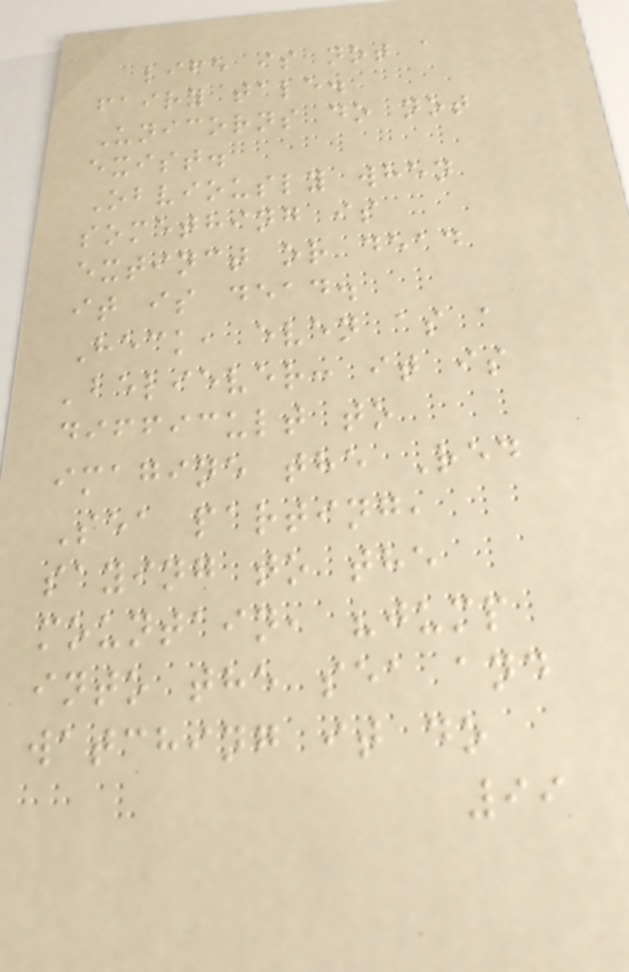life is not a
fairy tale.
Unicorns do not
exist.
Obviously when
something is
extinct or dead
it is dead.
Heck, even as a
'believer: it is
difficult to
imagine the Red
Sea parting,
saying to the
mountain, "jump
into the sea and
watching it do
99
